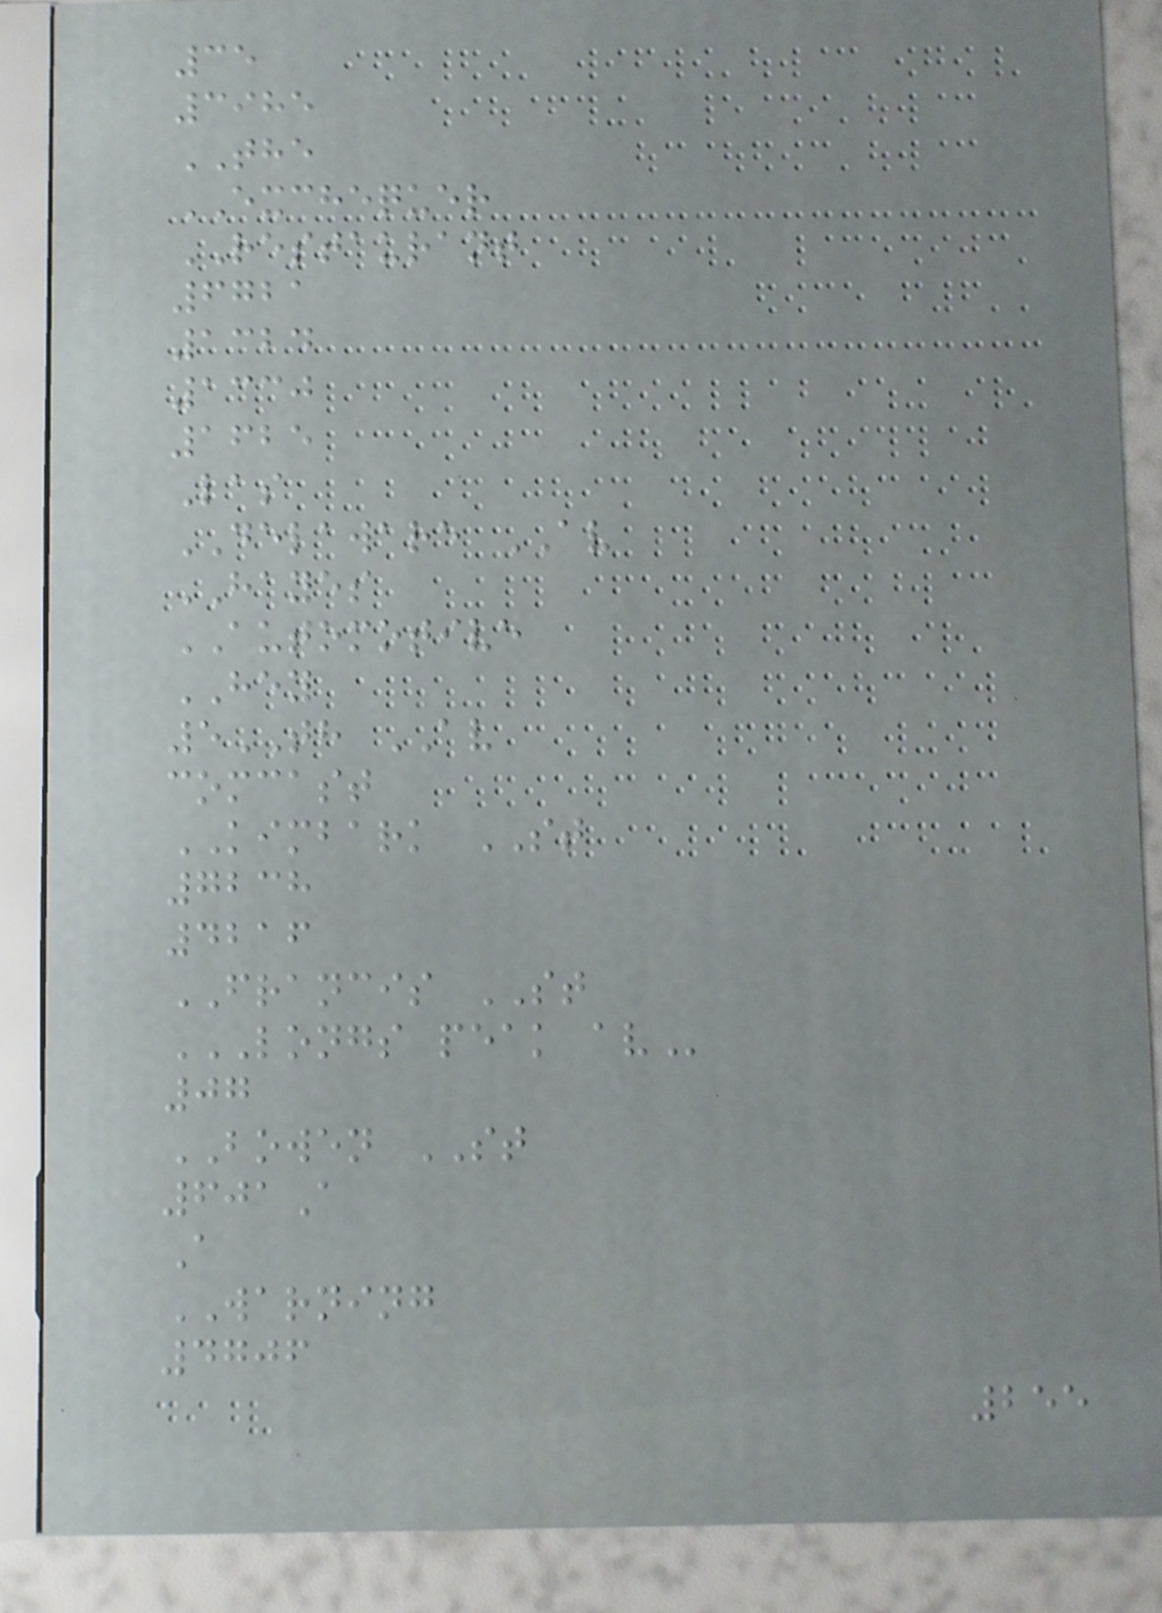35
3985
THE
EXCHEQUER
RESTAURANT
6721
1324
1330
1625
Las
DELAWARE AV
HAYES
AUTOMOTIVE
HEY
5TH AV
comcast
KIMBARK ST
7238
4216
FRANCIS ST
LONGS PEAK AV
07
BOWEN ST
601A
A
WARNING
4706
255
